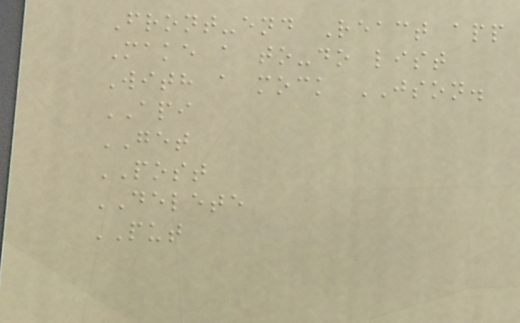Front-end React app
Make a to-do list
With a mock JSON.
API
GET
POST
DELETE
PUT
